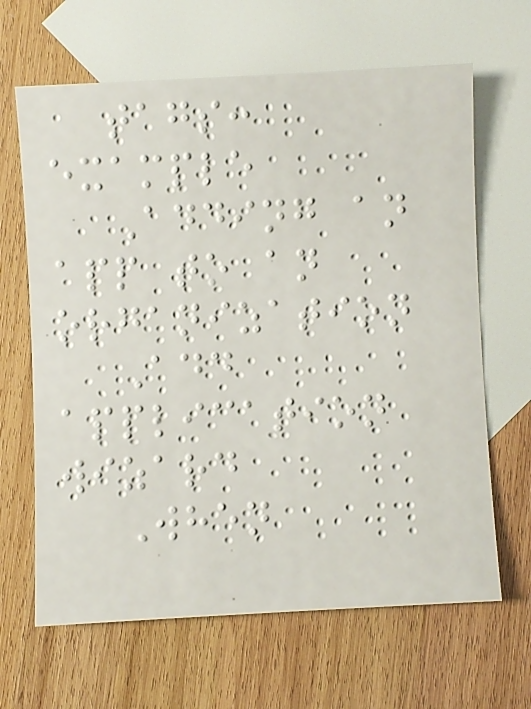tags:
example
Adding an
app to an
organization
Add
application
wizard
When
